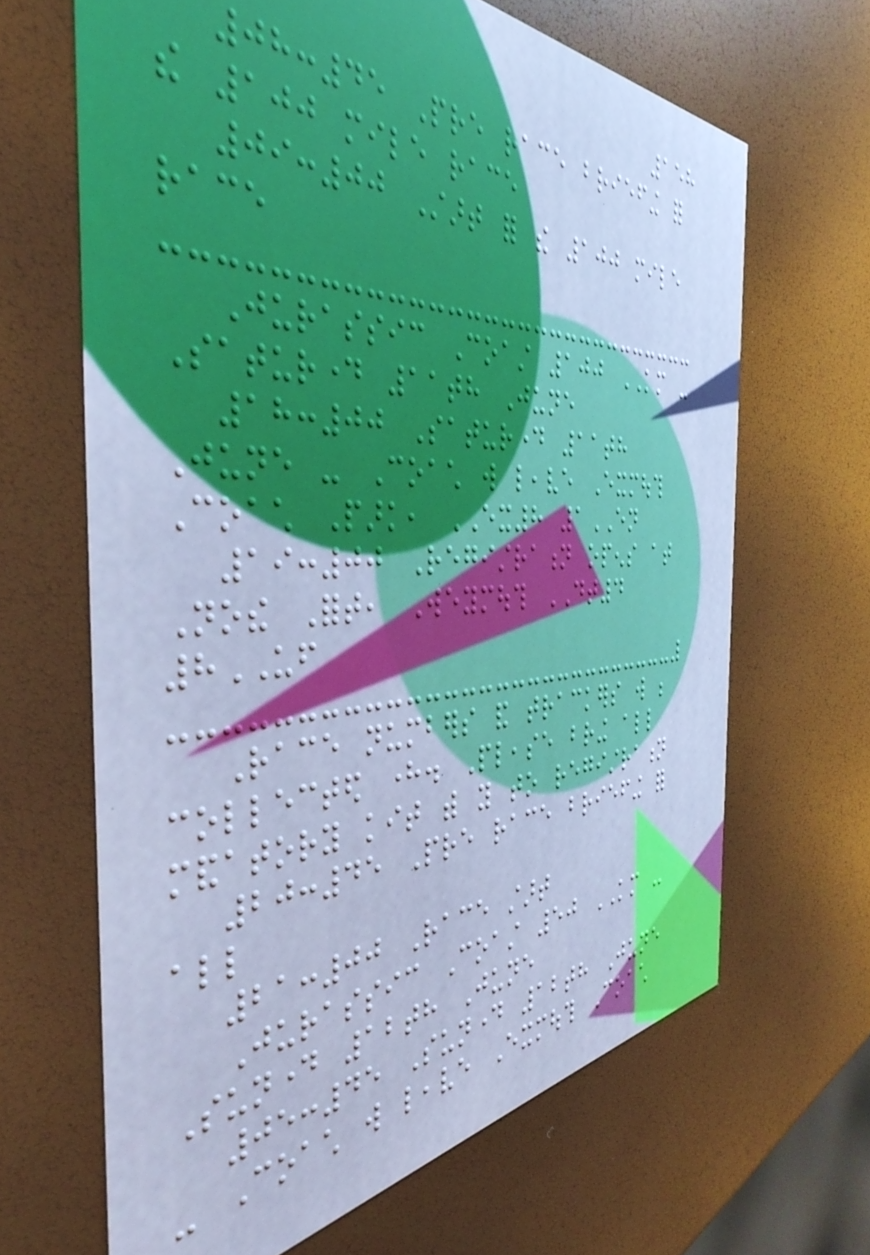158
08:45 Pre race briefing for
the 100 mile race
09:00 Start for the 100 mile
race
Jurassic Coast 100 KM -
Saturday 11th June
18:00 Saturday 11th
June - Coach will leave Exmouth
Coach Park, EX8 1EN
19:00 Registration opens at
Nothe Fort, Weymouth DT4
8UF
Race numbers and trackers will be
collected here. Please bring all
mandatory kit with you to registration
20:45 Pre race briefing for
all
21:00 Race start
Jurassic Coast 50 KM -
Sunday 12th June
05:45 Sunday 12th June
- Coach will leave Exmouth Coach
